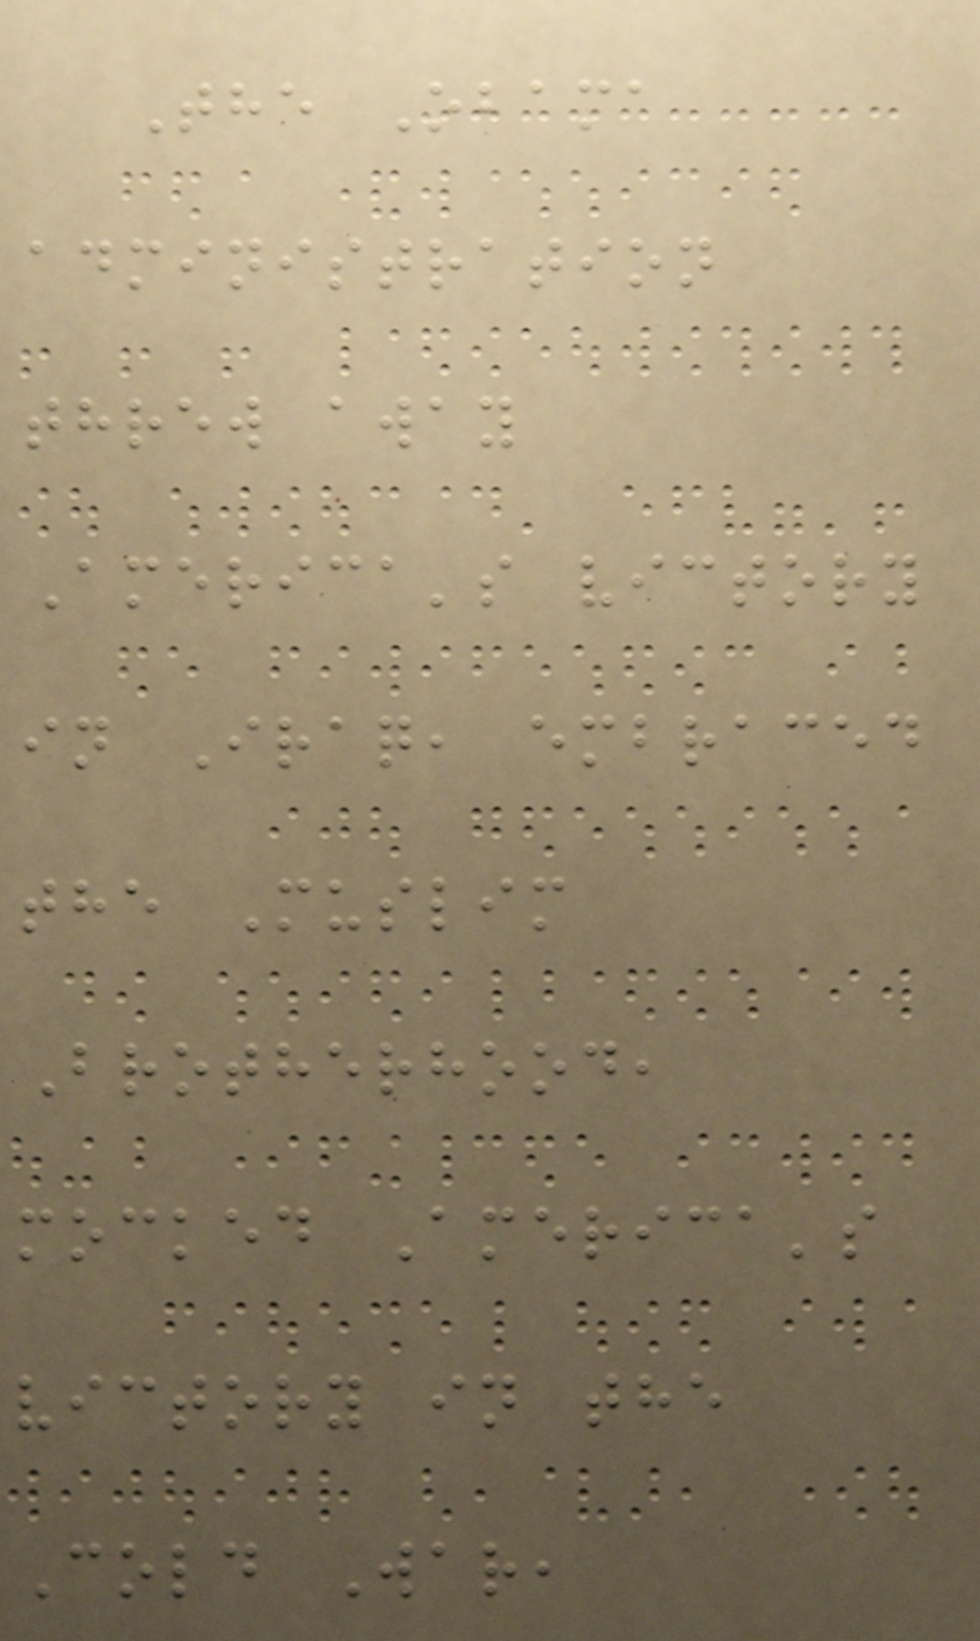The Obama
administration
threw away
America's victory
in Iraq, embraced
the Muslim
Brotherhood,
mocked America's
victory in the
Cold War,
